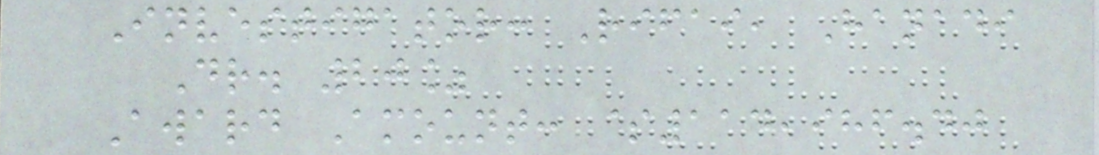Investigator: Rifai, Hanadi
Dr. 20%
Award Amount: $114,986.40
